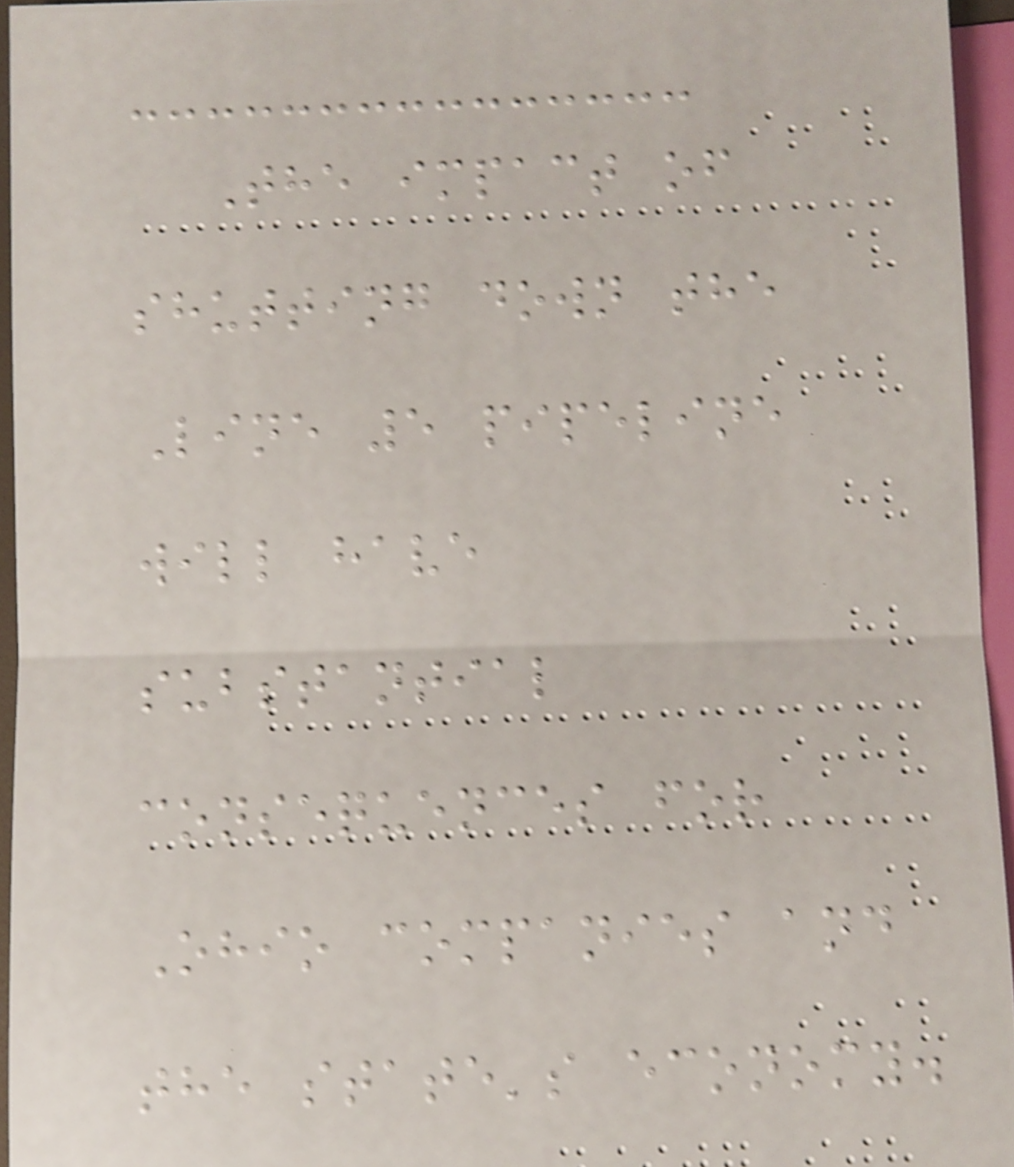The impact of
shutting down the
Line 5 pipeline
will have
substantial
consequences for
Ohio companies and
the state's economy.
